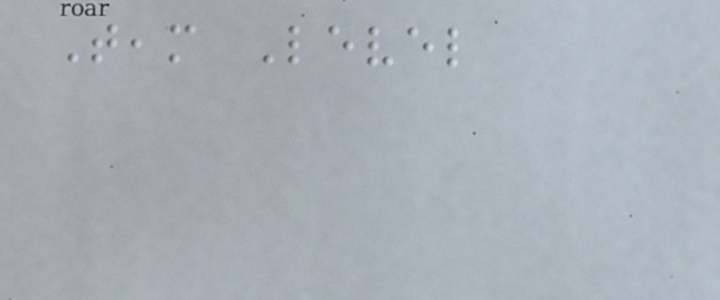Team Level
